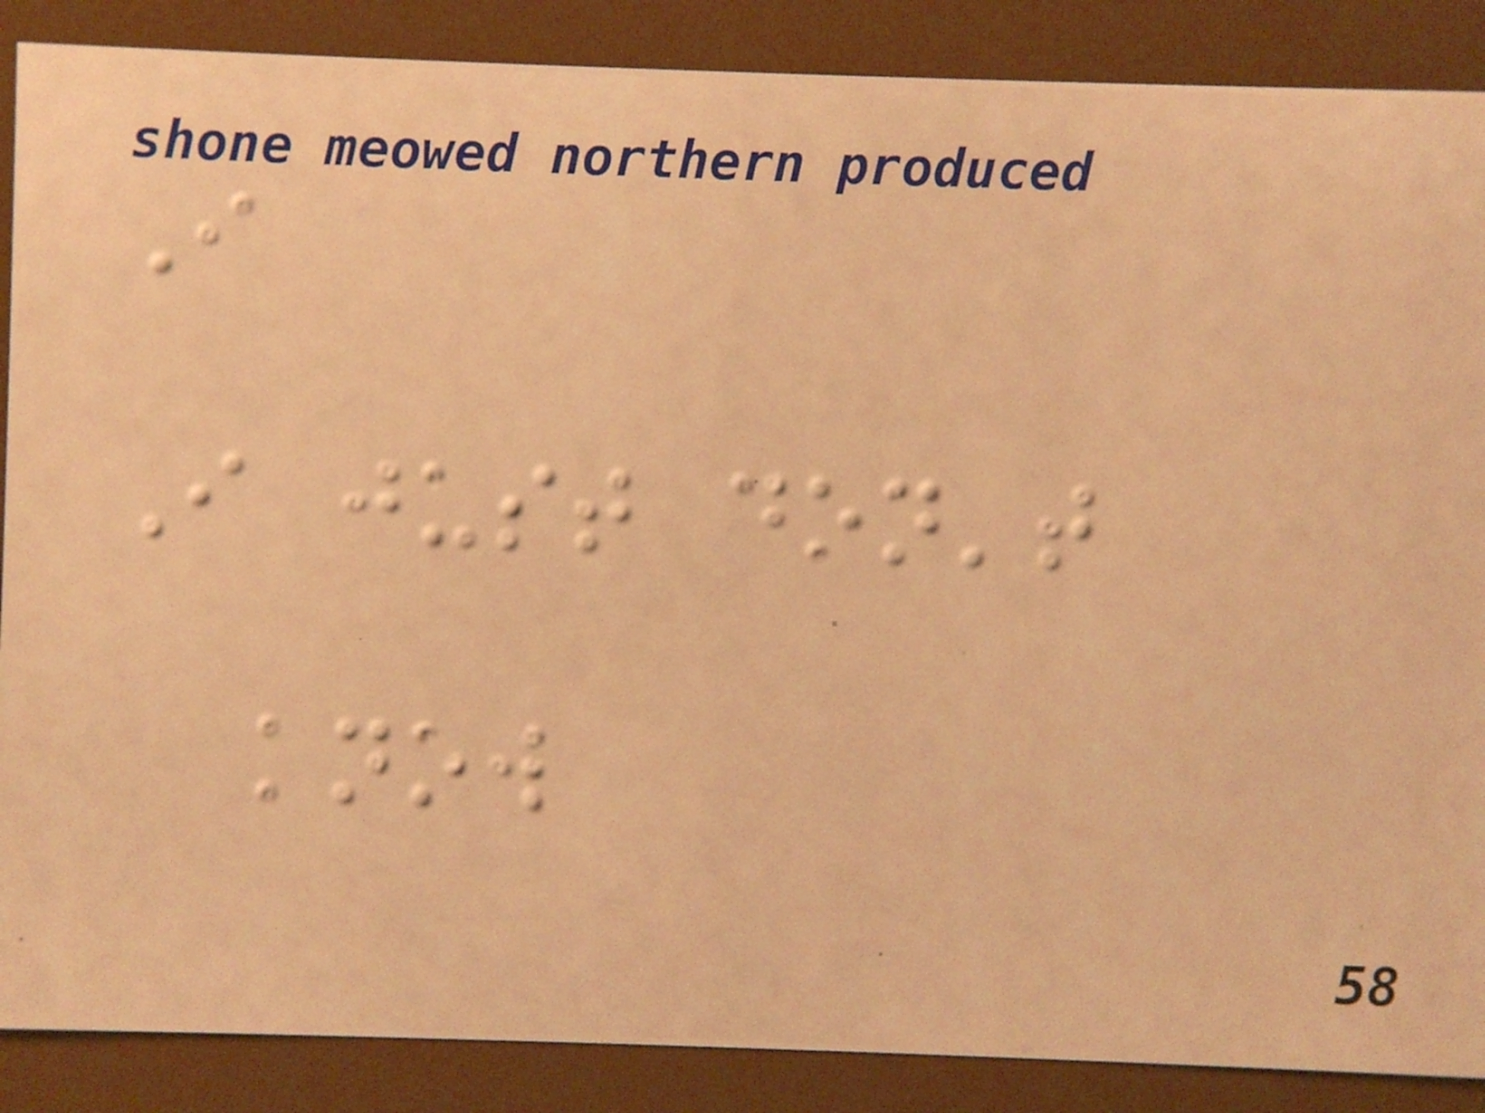I
I just don't
know
